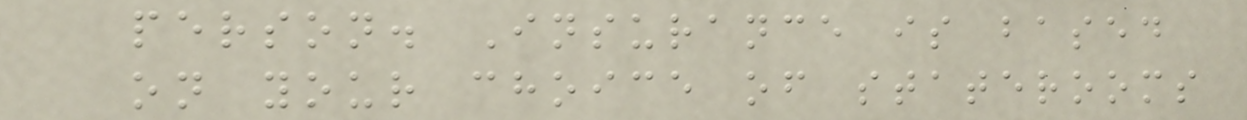person. Insurance is based
on your choice of staterooms
